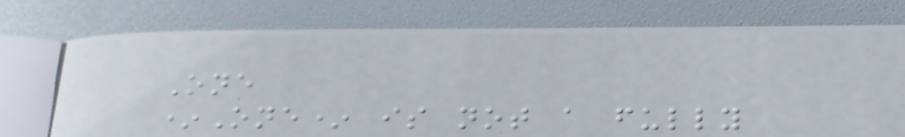One
*One* is not a fully
